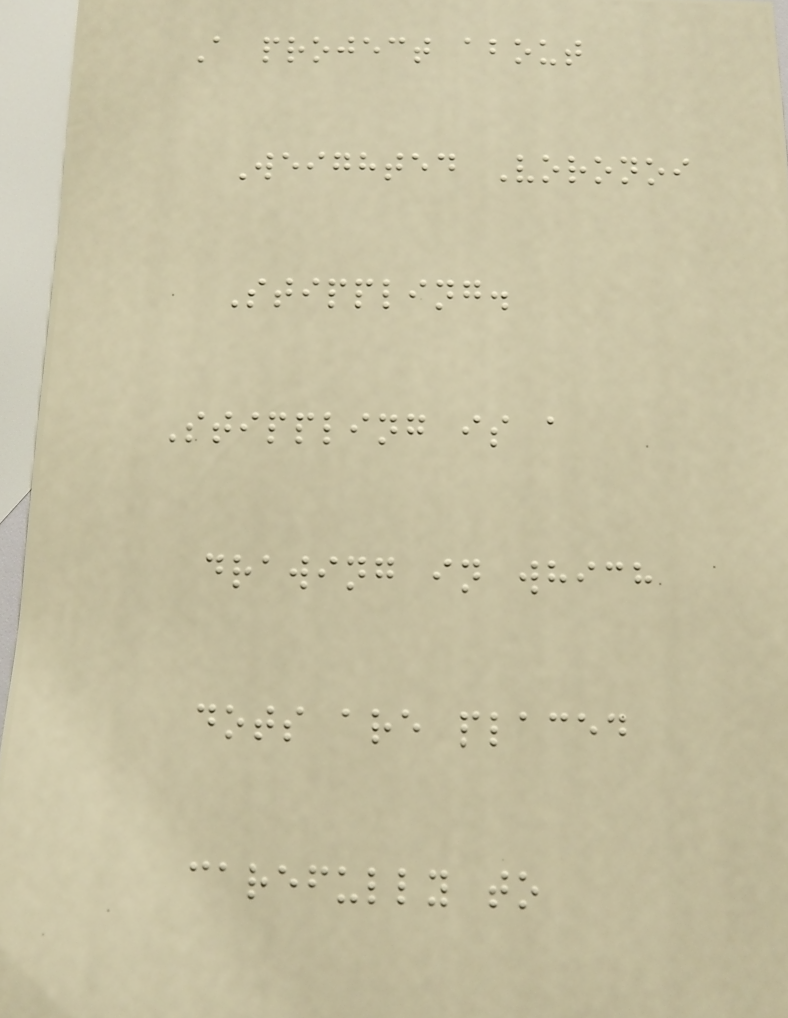A project about
Weighted Voronoi
Stippling.
Stippling is a
drawing in which
dots are placed
carefully to
